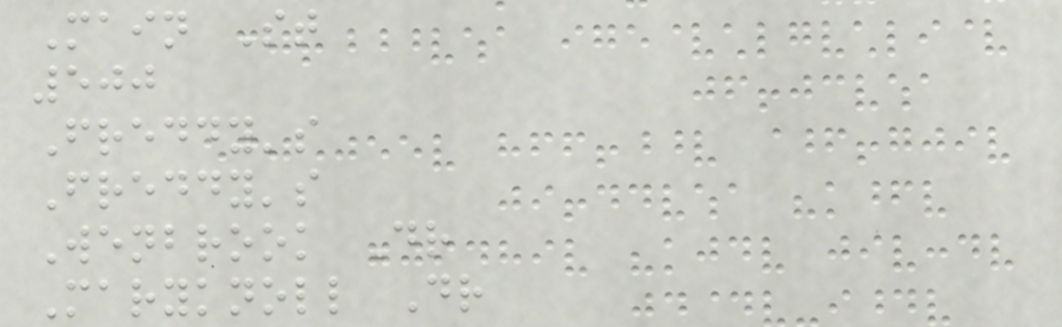Main St
500
Freddy's
Freddy's
Wenbrook Dr
Maryknoll Dr
